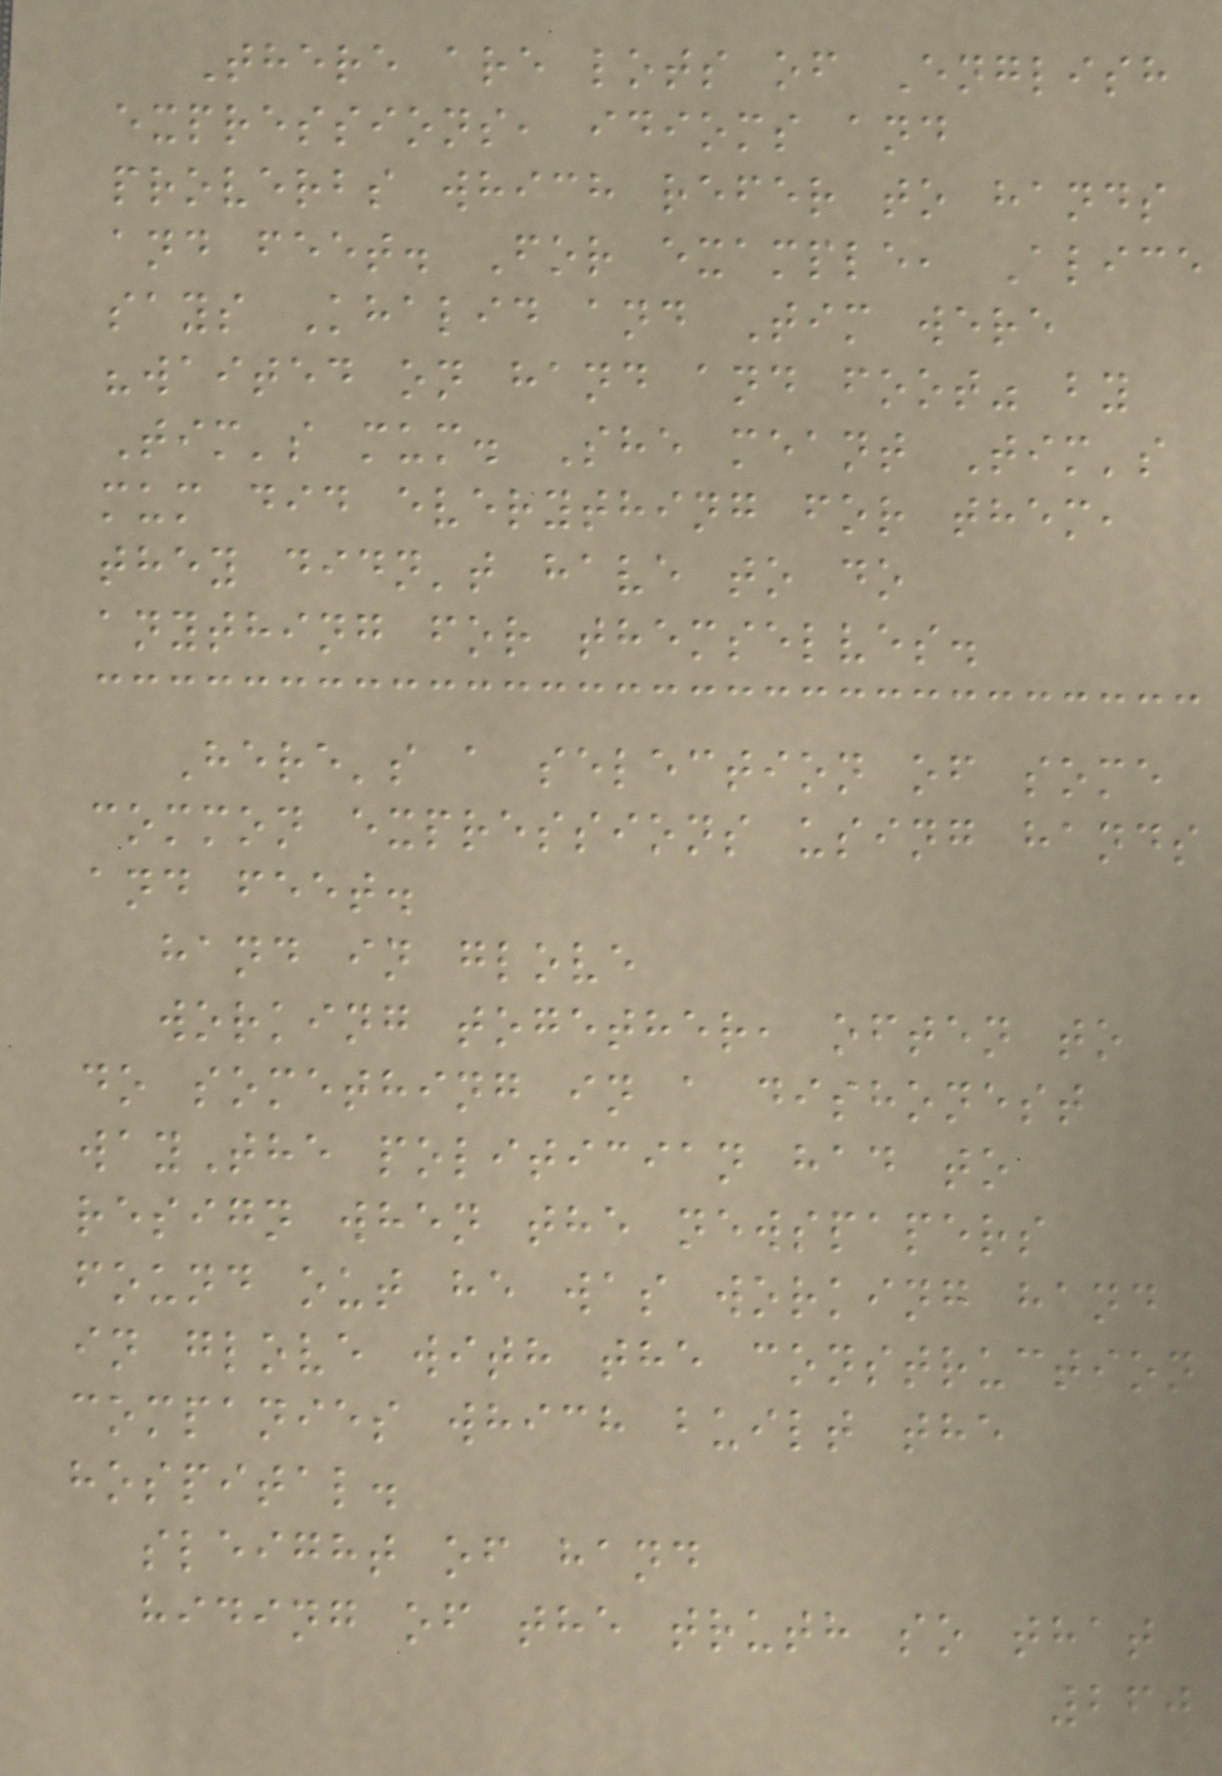There are lots of English
expressions, idioms and
proverbs which refer to hands
and feet. For example, Alice
says Khalid and Tim were
"waited on hand and foot" by
Tim's mum. She meant Tim's
mum did everything for them,
they didn't have to do
anything for themselves.
Here's a selection of some
common expressions using hands
and feet.
hand in glove
working together, often to
do something in a dishonest
wayThe politician had to
resign when the newspapers
found out he was working hand
in glove with the construction
companies which built the
hospital.
sleight of hand
hiding of the truth so that
260
